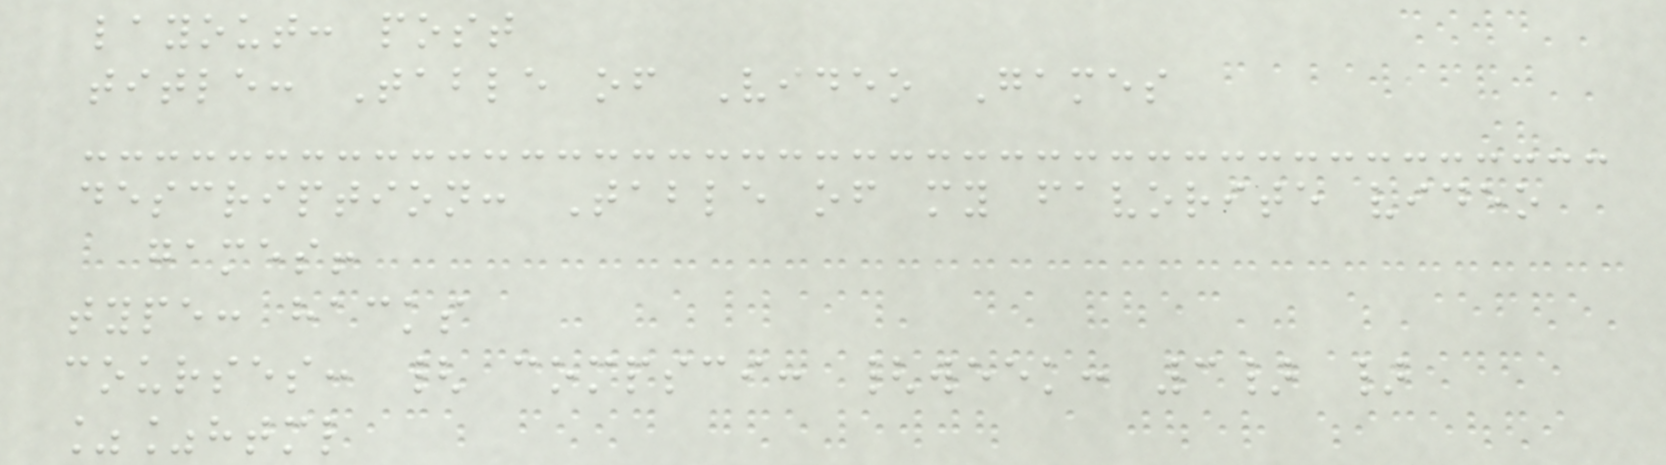layout: post
title: Table of Video Games
description: Table of my favorite video
games!
type: hacks
courses: { compsci: {week: 3} }
%%html
